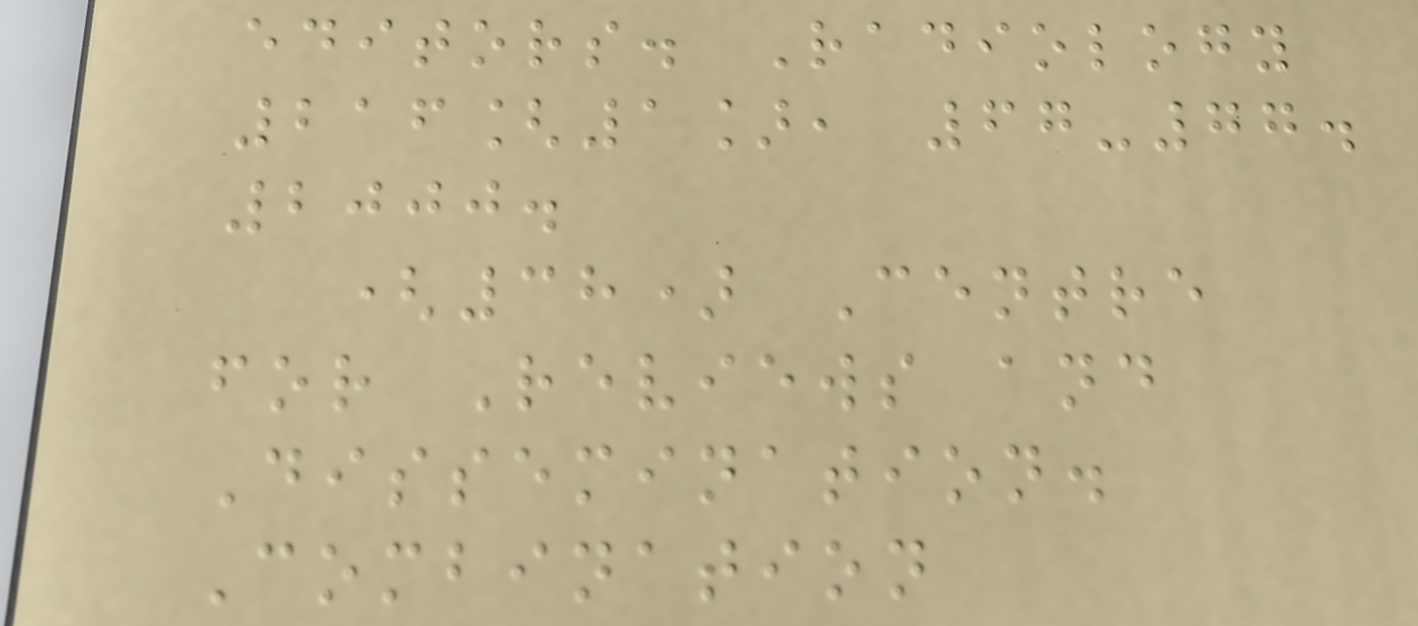editors. Radiology
216[1], 67-77.
2000.
(38) Centre
for Reviews and
Dissemination.
Combination
